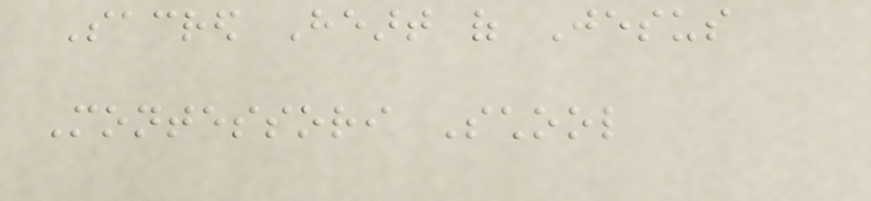Sacred Heart of Jesus
Montessori School
